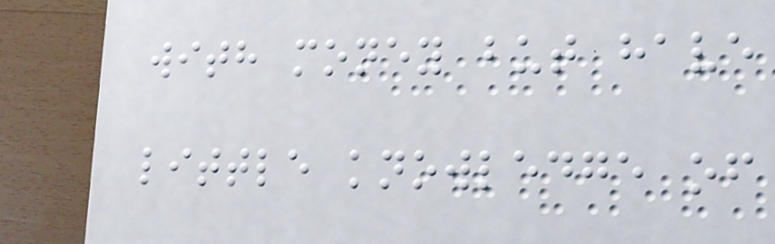with money but have
little knowledge of
